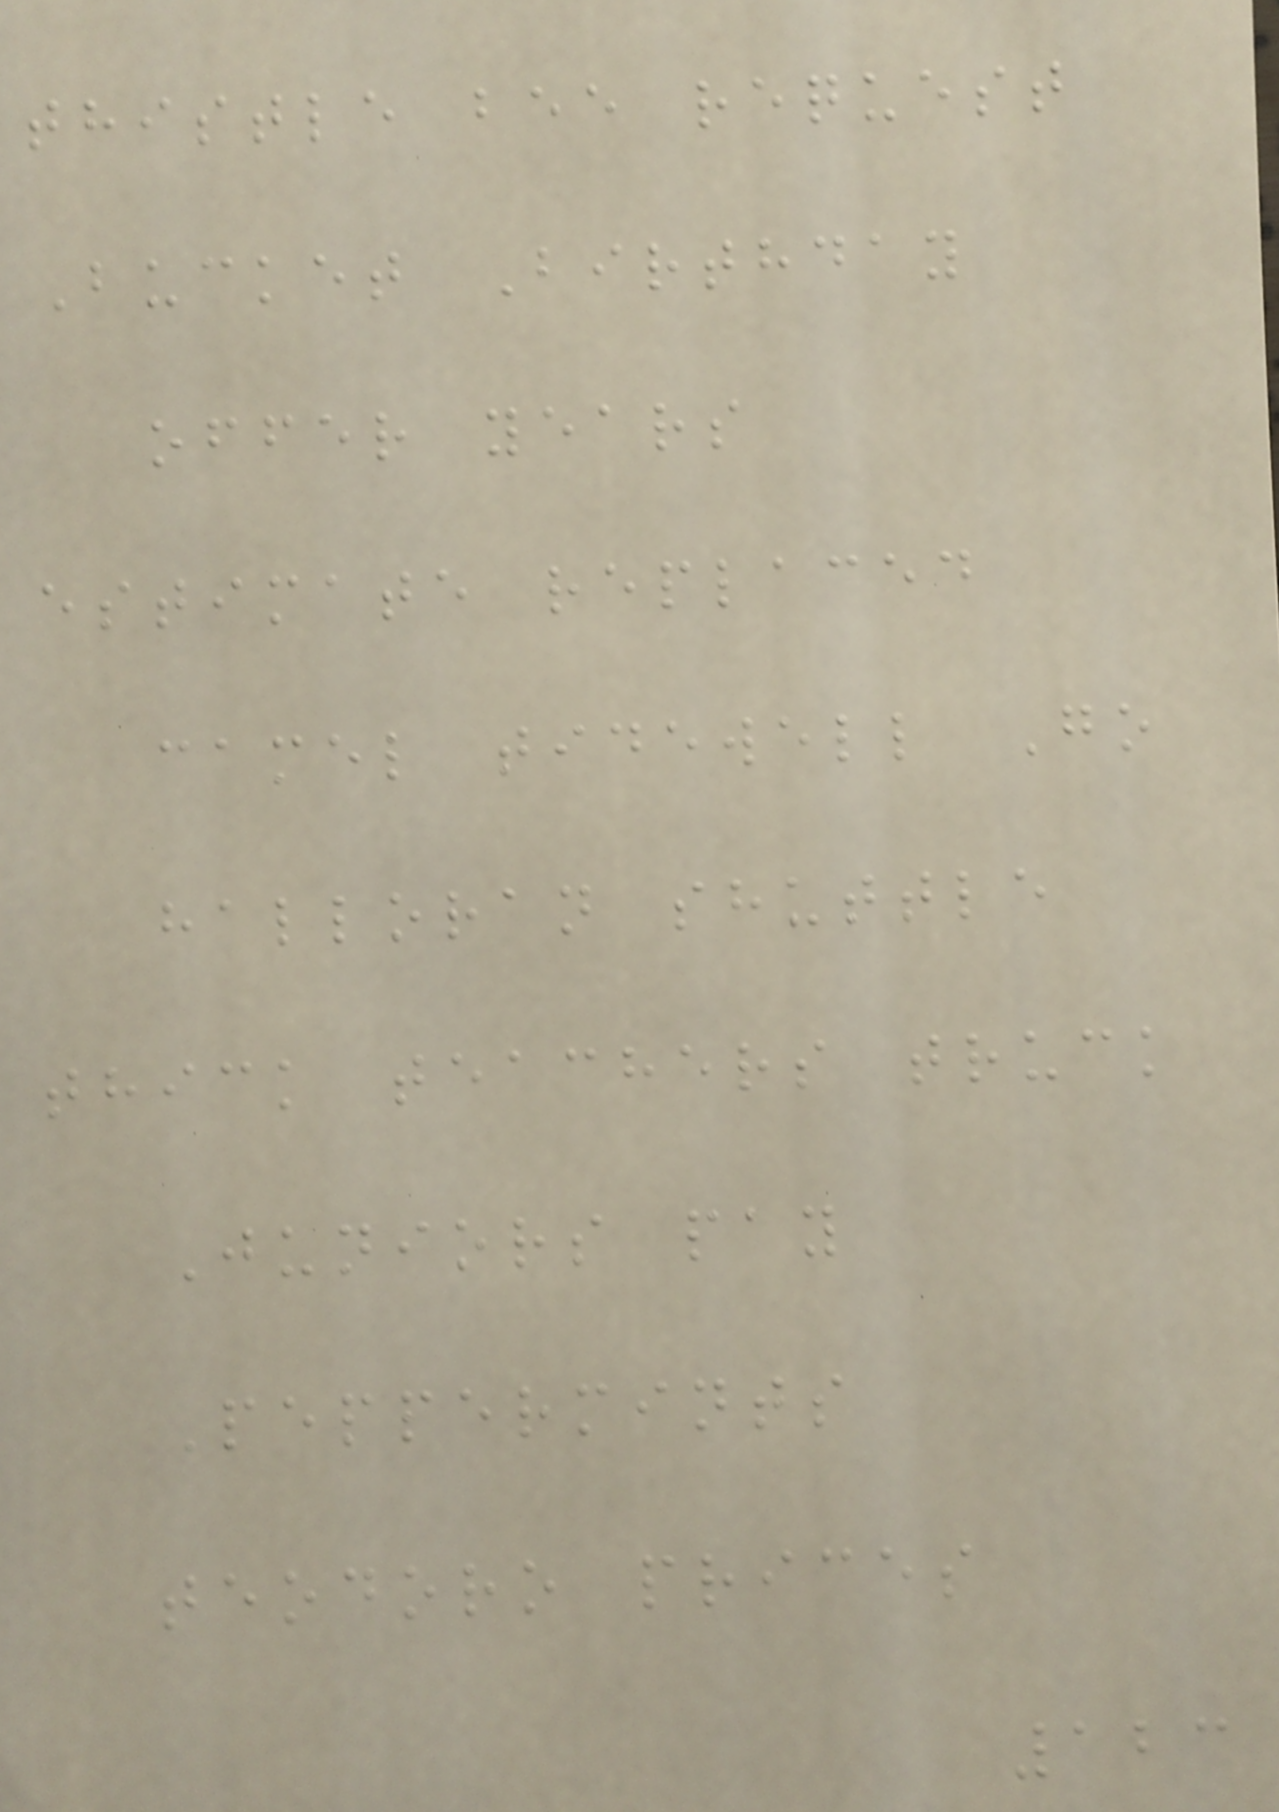thistle bee request
Bucket Birthday
offer years
estimate replaced
camel tidewell Go
halloran shuttle
thick teachers truck
Juniors pay
Peppermints
teodoro prices
123
